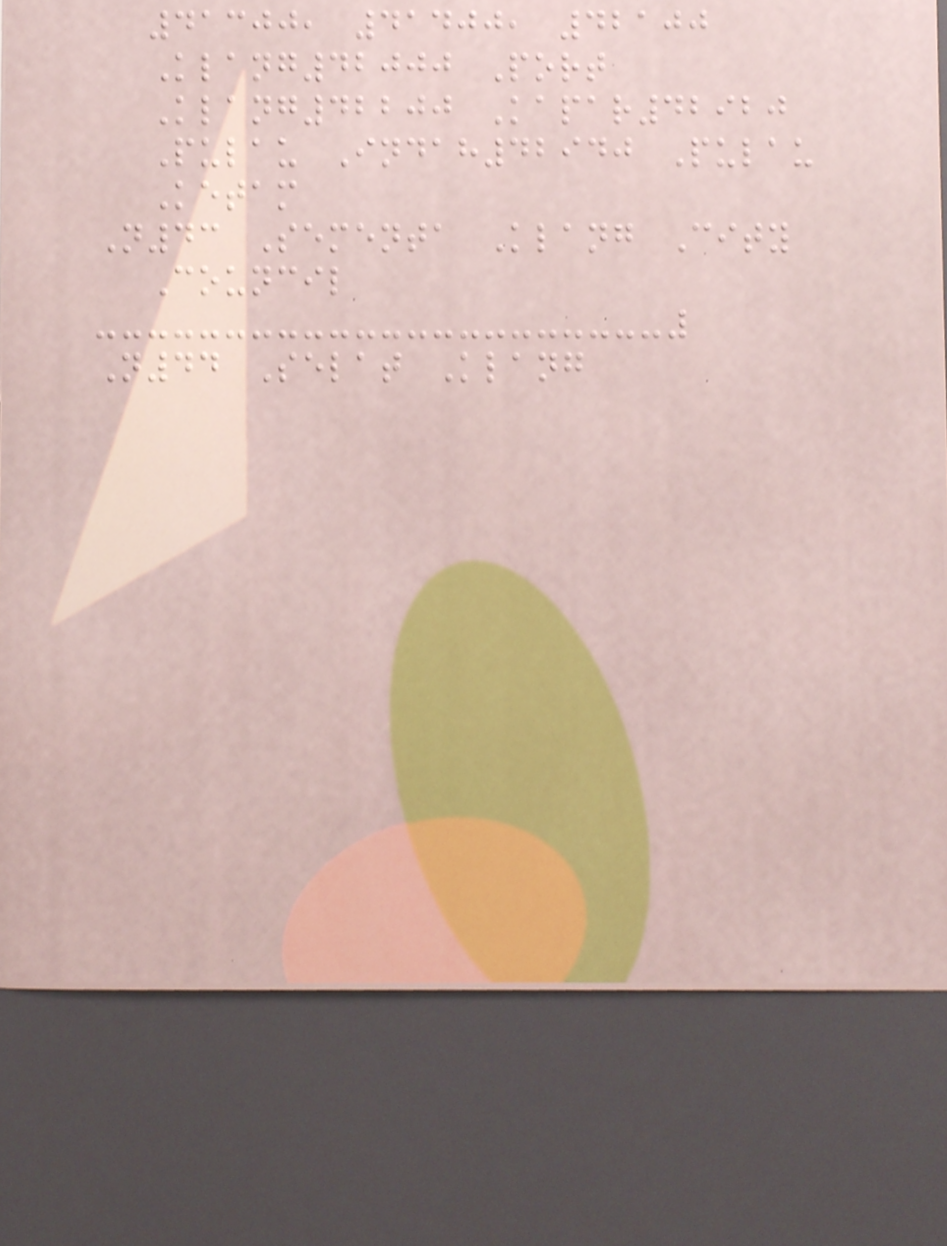41300, 41400, 42100
Klang42000 Port
Klang42200 Kapar42920
Pulau Indah42940 Pulau
Ketam
N43 Sementa Klang City
Council
N44 Selat Klang
